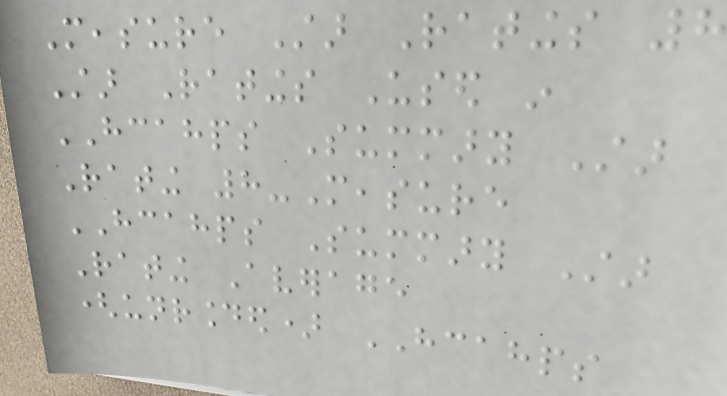Measure Star Ratings 8
Star Ratings Used in
HCAHPS Summary Star
Rating 8-Measure
HCAHPS Summary Star
Rating Average
(unrounded) HCAHPS
